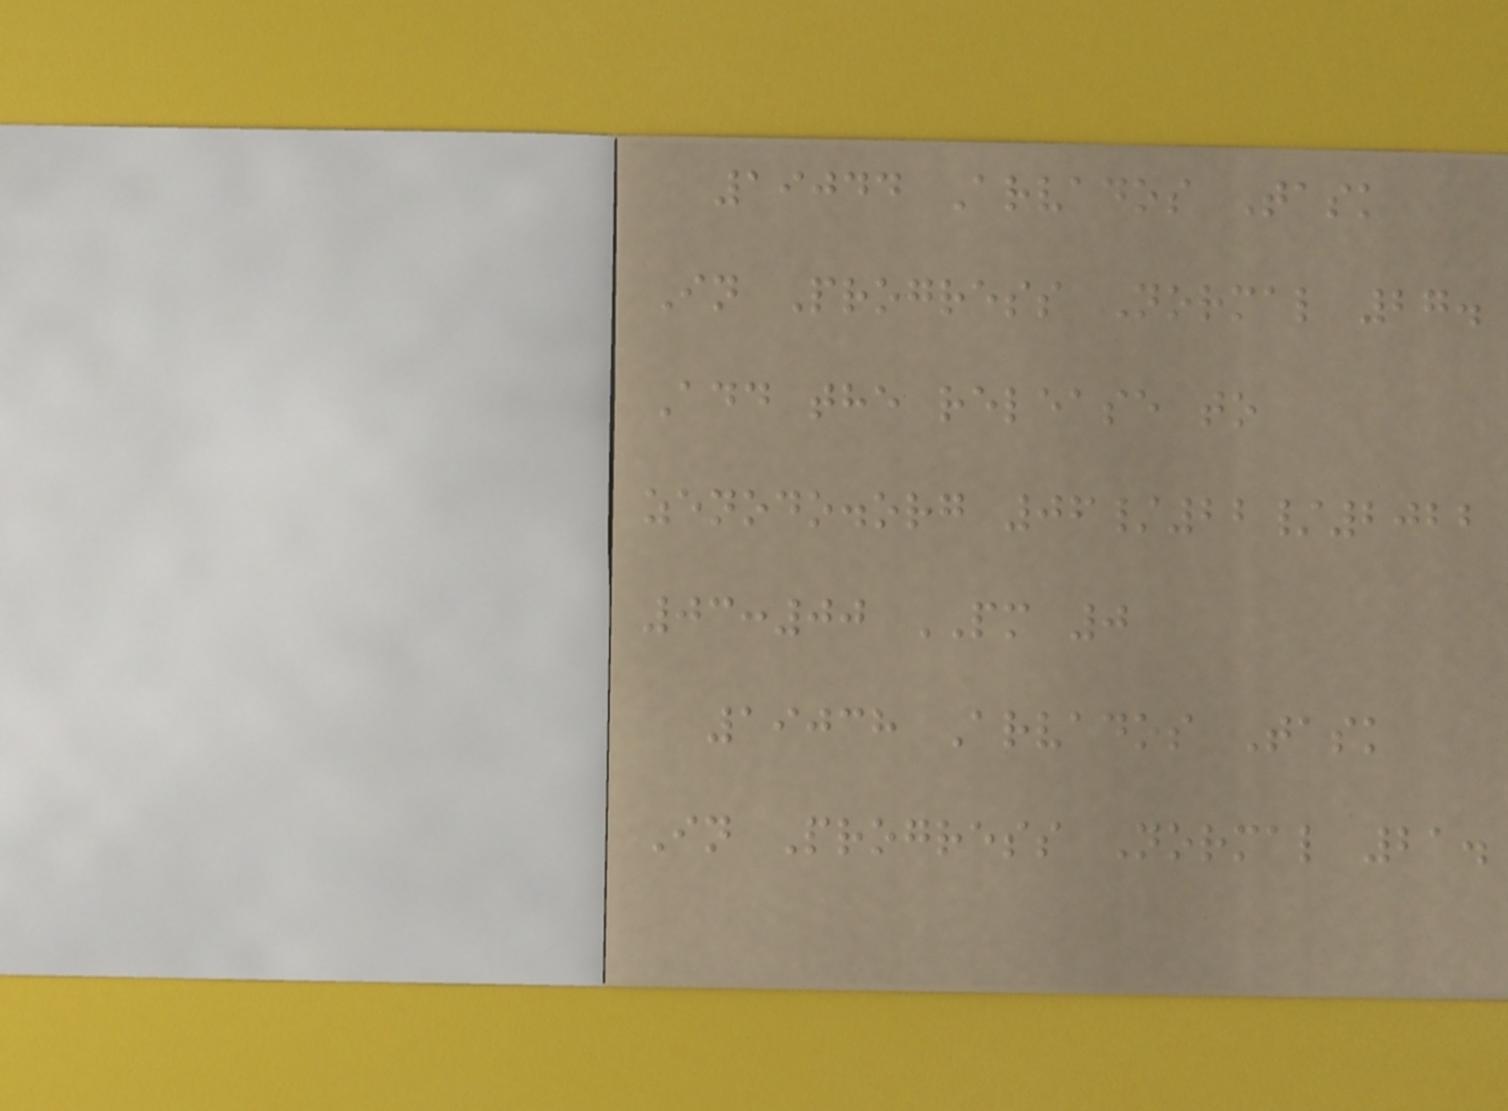19044 Arvados Task
In Progress Normal 27.
Add the release to
zenodo.org 06/22/2022
03:00 PM 0
19038 Arvados Task
In Progress Normal 21.
